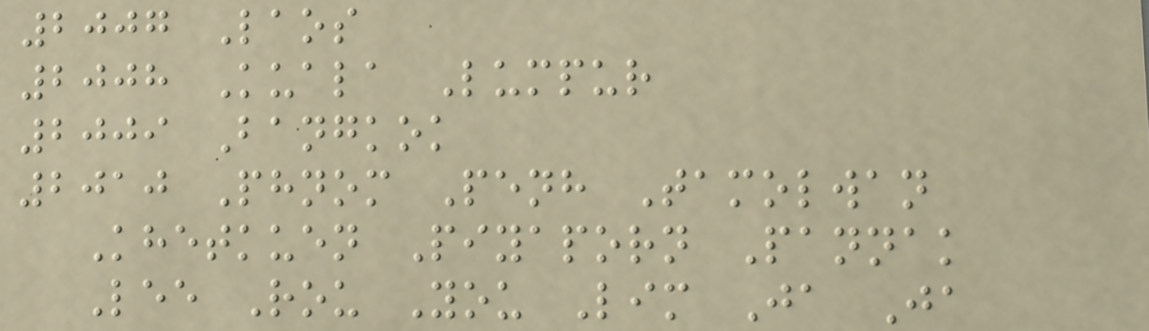2007 Laos
2008 Kuala Lumpur
2009 Bangkok
2010 Phnom Penh Tamolwan
Khetkuen Piyaporn Pannak
Lee Rou You Lim Ja Ja
